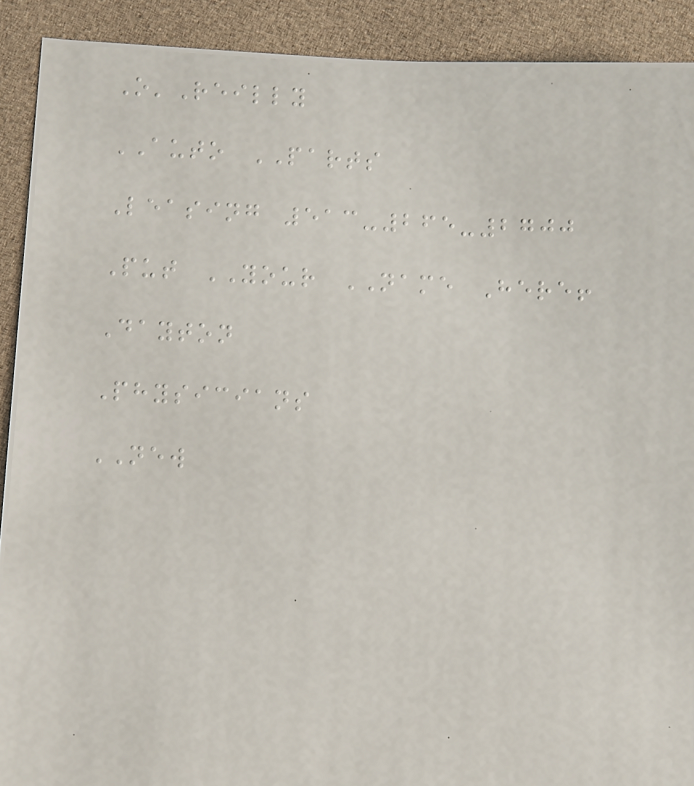O'Reilly
AUTO PARTS
Leasing 513-265-2700
Put YOUR NAME Here!
Dayton
Physicians
NEW
